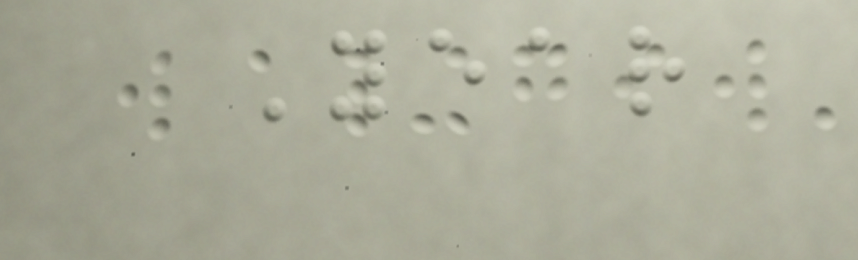Year
